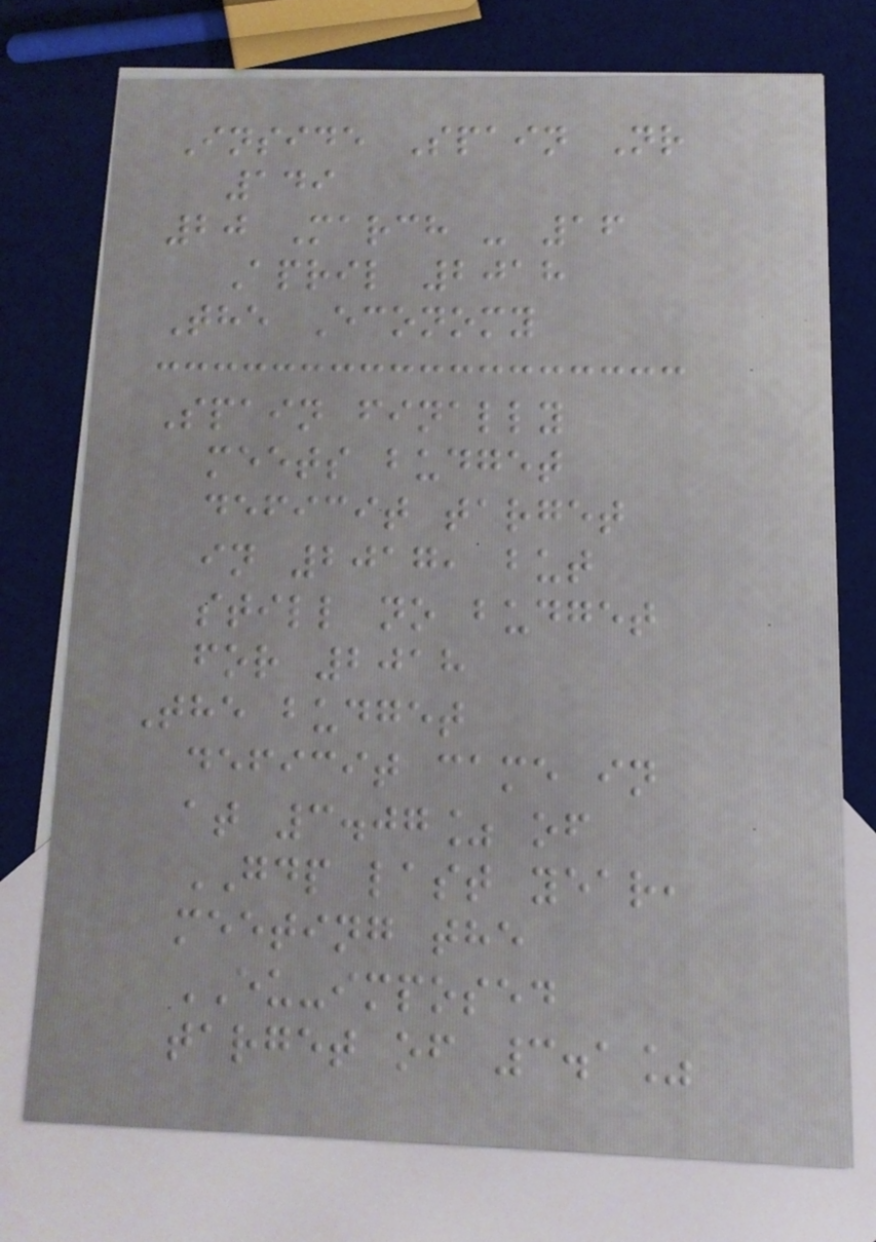Inside Spain Nr
149
20 March - 16
April 2018
The Economy
Spain finally
meets budget
deficit target
in 2017, but
still no budget
for 2018
The budget
deficit came in
at 3.07% of
GDP last year,
meeting the
EU-imposed
target of 3.1%
